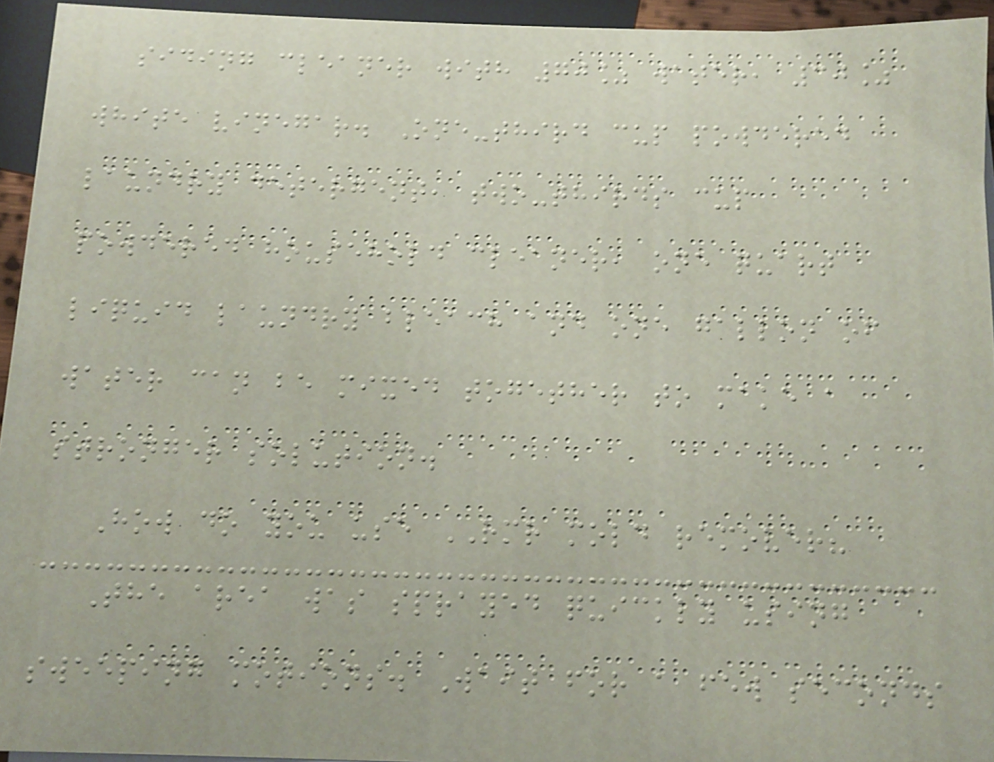siding cleaner with 70% water, 30%
white vinegar. One-third cup powdered
laundry detergent, two-thirds cup
powdered household cleaner, one quart
liquid laundry bleach and one gallon of
water can be mixed together to make a
stronger solution.
How do you use RMR mold remover?
The area was sprayed quickly using
sweeping motions. Wait for a few seconds
